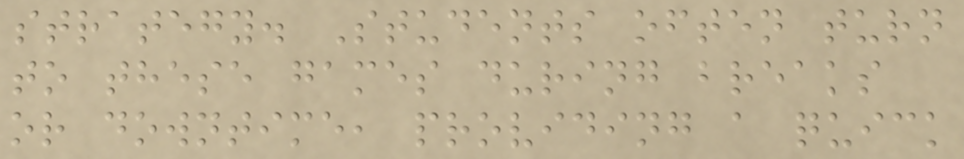strategy. Students often turn
to these games during breaks
or downtime, providing a quick
